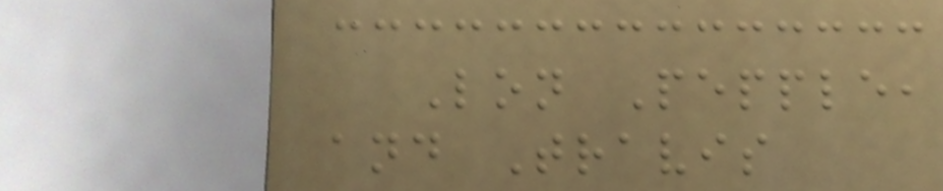Lon Pepple,
and Travis
